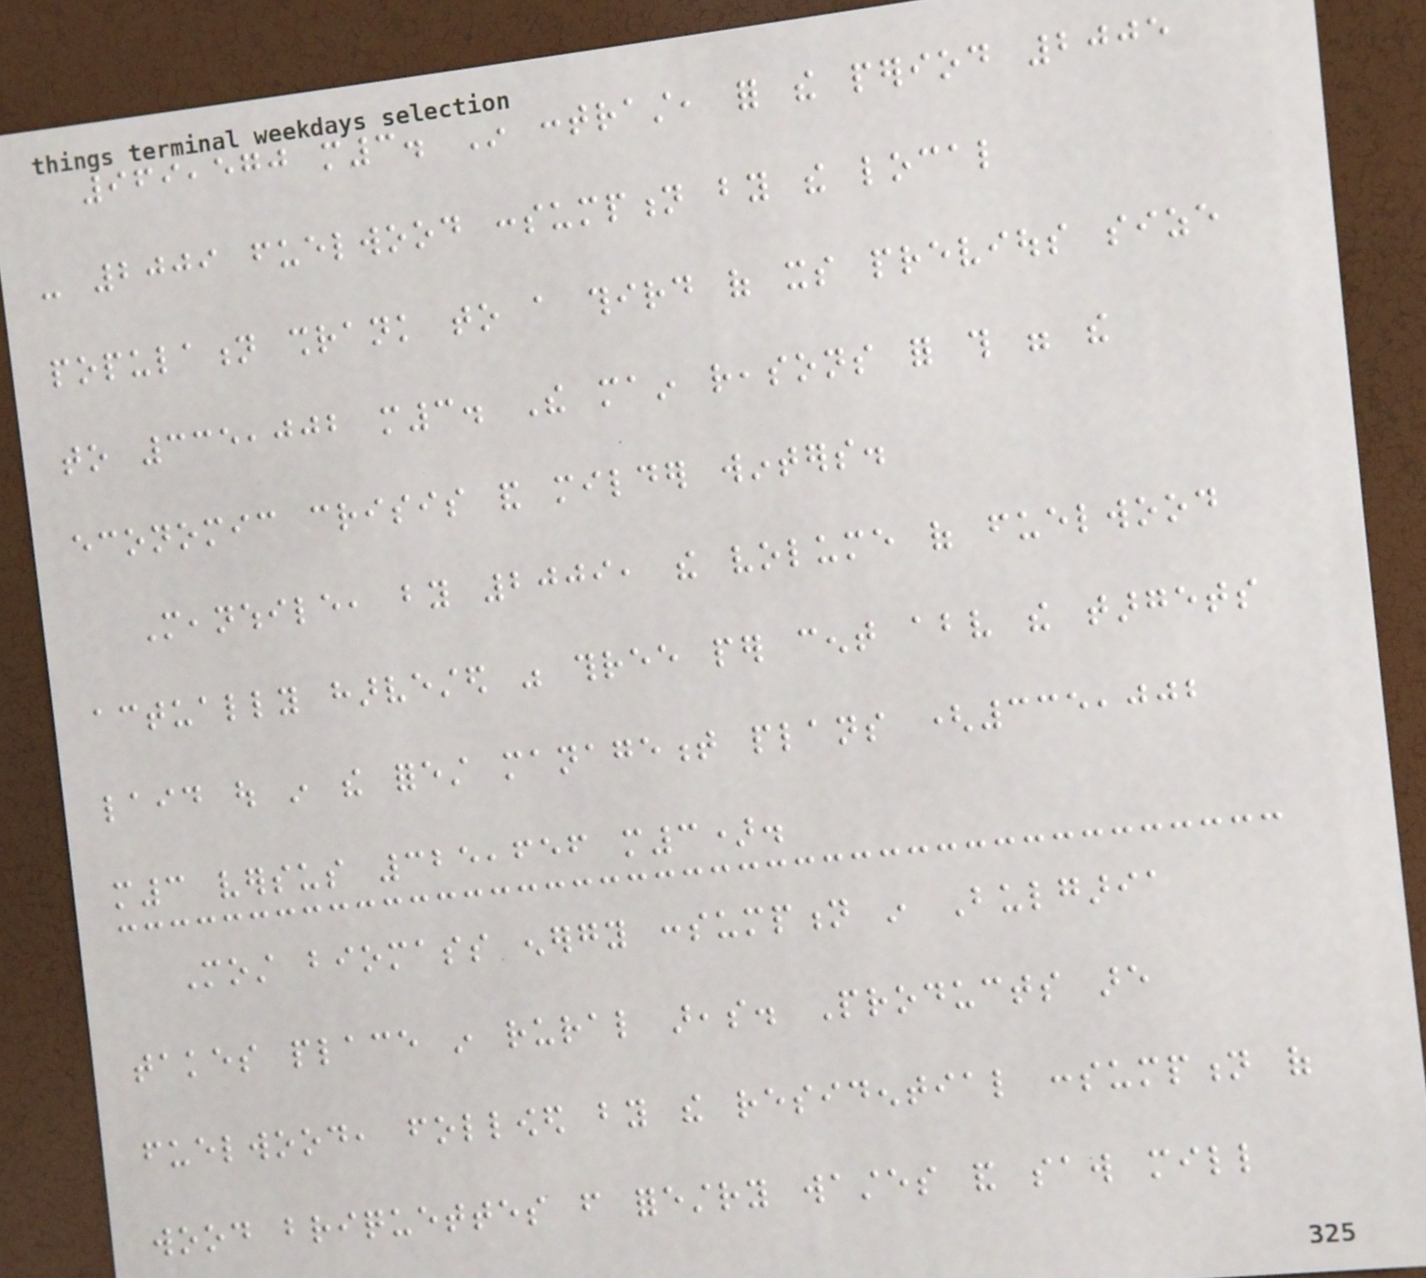969,570 m3. In contrast, for the period 2005
- 2009 fuelwood consumption by the local
population shrank to a third of its previous size
to 335,002 m3. The main reasons for this were the
economic crisis and milder winters.
Meanwhile, by 2009, the volume of fuelwood
actually harvested was three per cent above the targets
laid out in the forest management plans (335,002
m3 versus 325,656 m3).
Most biomass energy consumption in Bulgaria
takes place in rural areas. Products are
fuelwood, followed by the residential consumption of
wood briquettes from forestry wastes and saw mill
